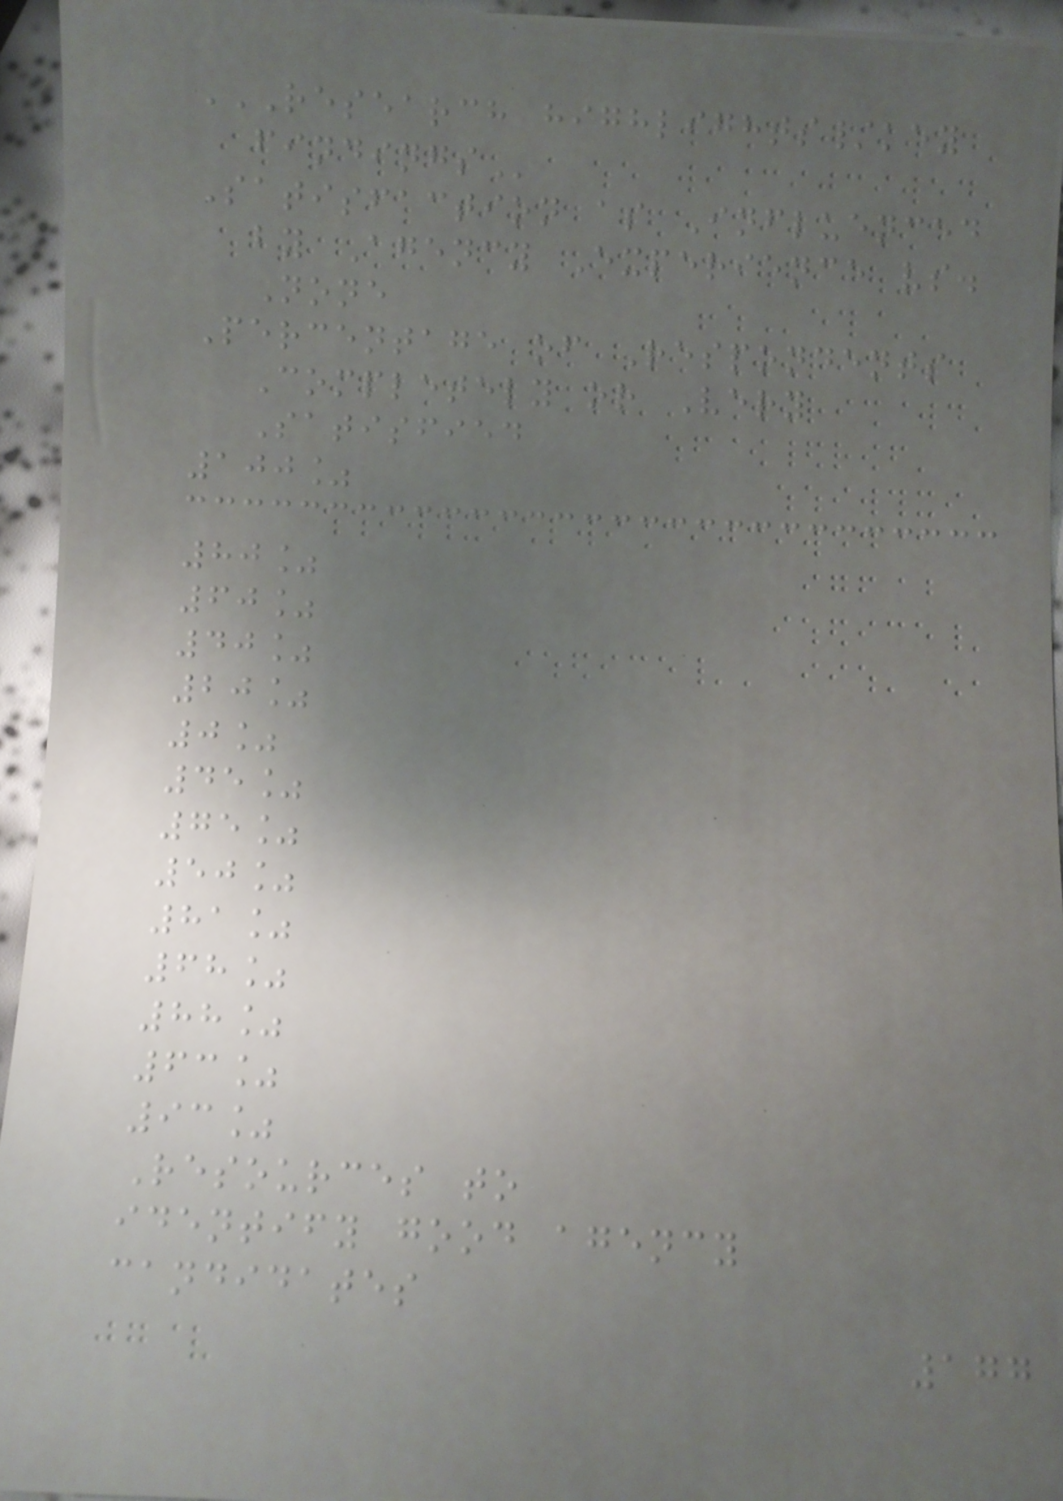RESEARCH HIGHLIGHTS/KEY
FINDINGS
Satisfaction as Influenced
by Agency Experience vs.
None
Percentage of Respondents
Completely or Very
Satisfied
100%
80%
60%
40%
20%
0%
45%
75%
50%
81%
68%
88%
63%
93%
Resources to
identify good agency
candidates
177
